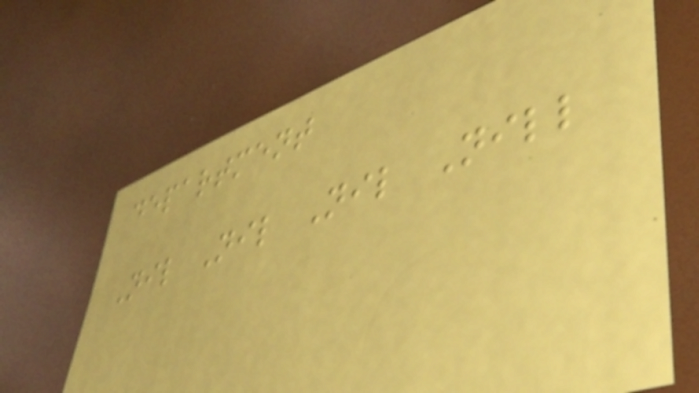department
Nil Nil Nil Nill
